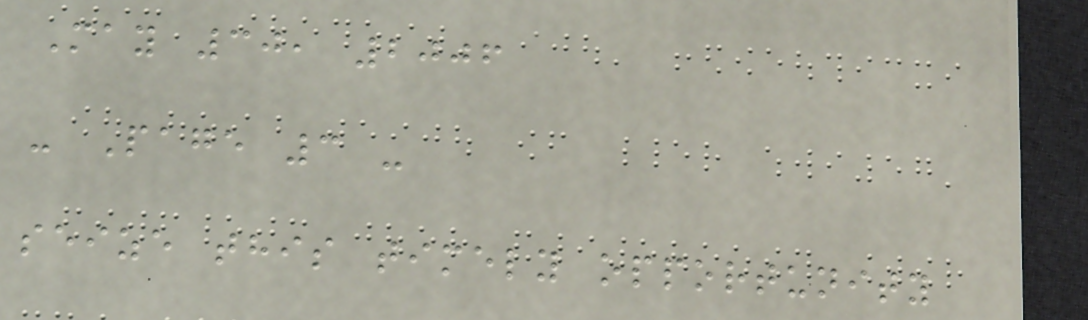May 30, 2006
- Page 3 -
seize this timely opportunity
